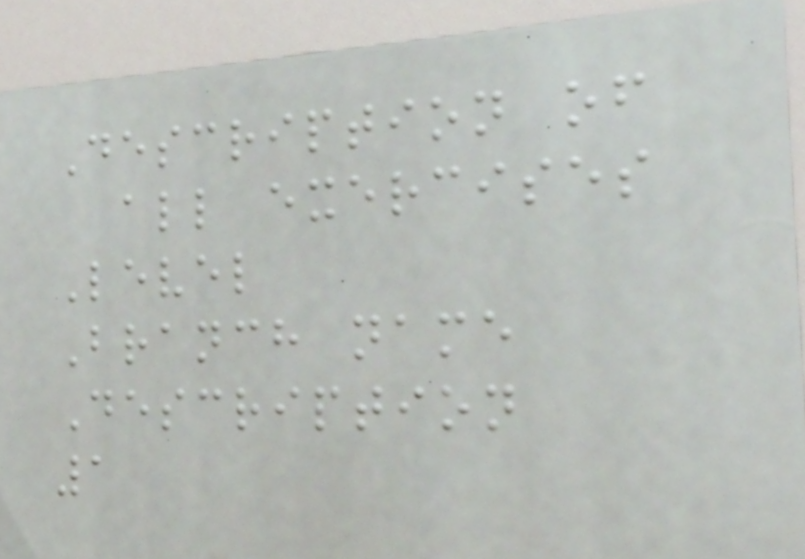Description of
all exercises
Level
Branch name
Description
1
